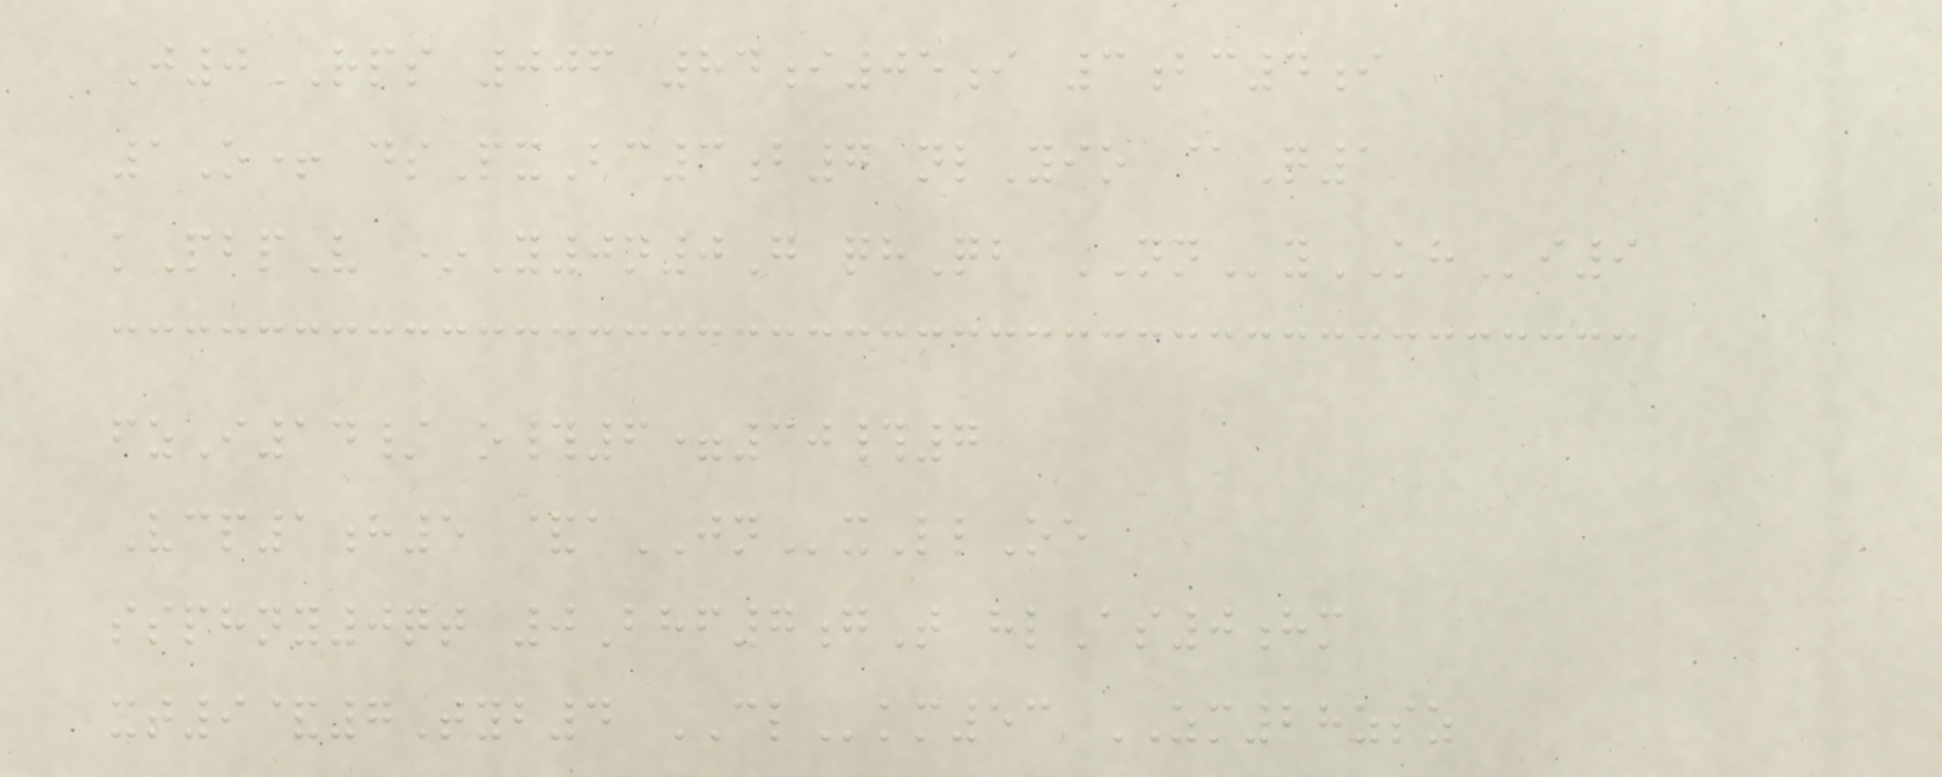J0RPS 006 84i05i 3bc4i
1O+ dsPxBc3b7 nlYio @Q1
kPbpV *Y0n0G qhQb NNyKHi9
fzI14/ o#6=30#7
Vcp1h5 &aJNxLlOe
ssphny0qt 0Bhf7gT hlAs0hm
xt9&7Tyb4 CLkm53 ZM28zsz
